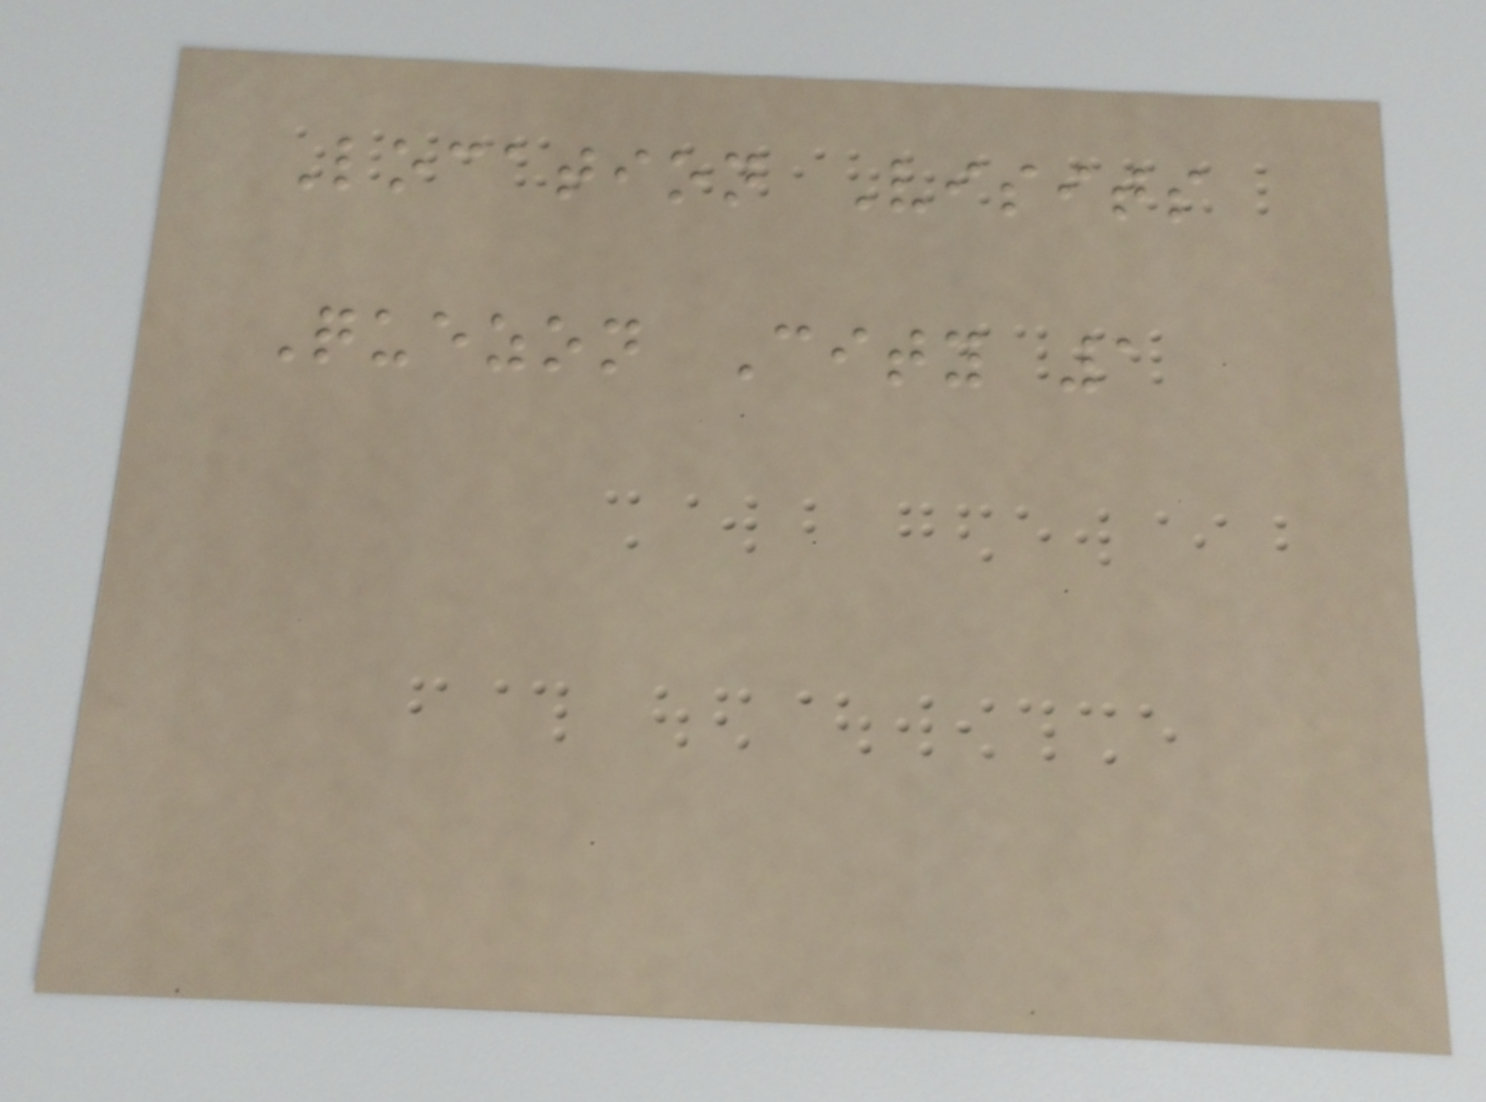Location Visits
Quezon City 1
